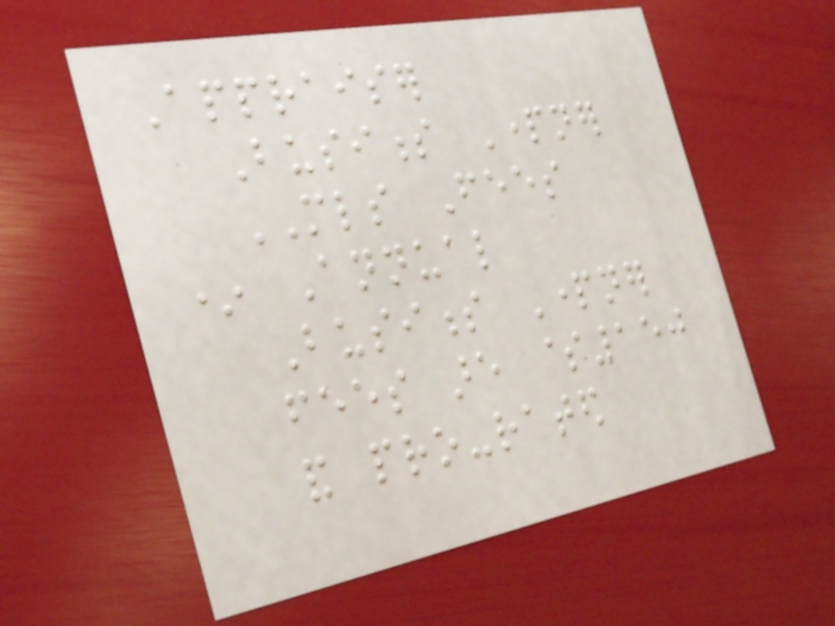Appraiser
Business Partner
MLS Fees
* Annual
Business Partner
fees are $150
and pro-rated
